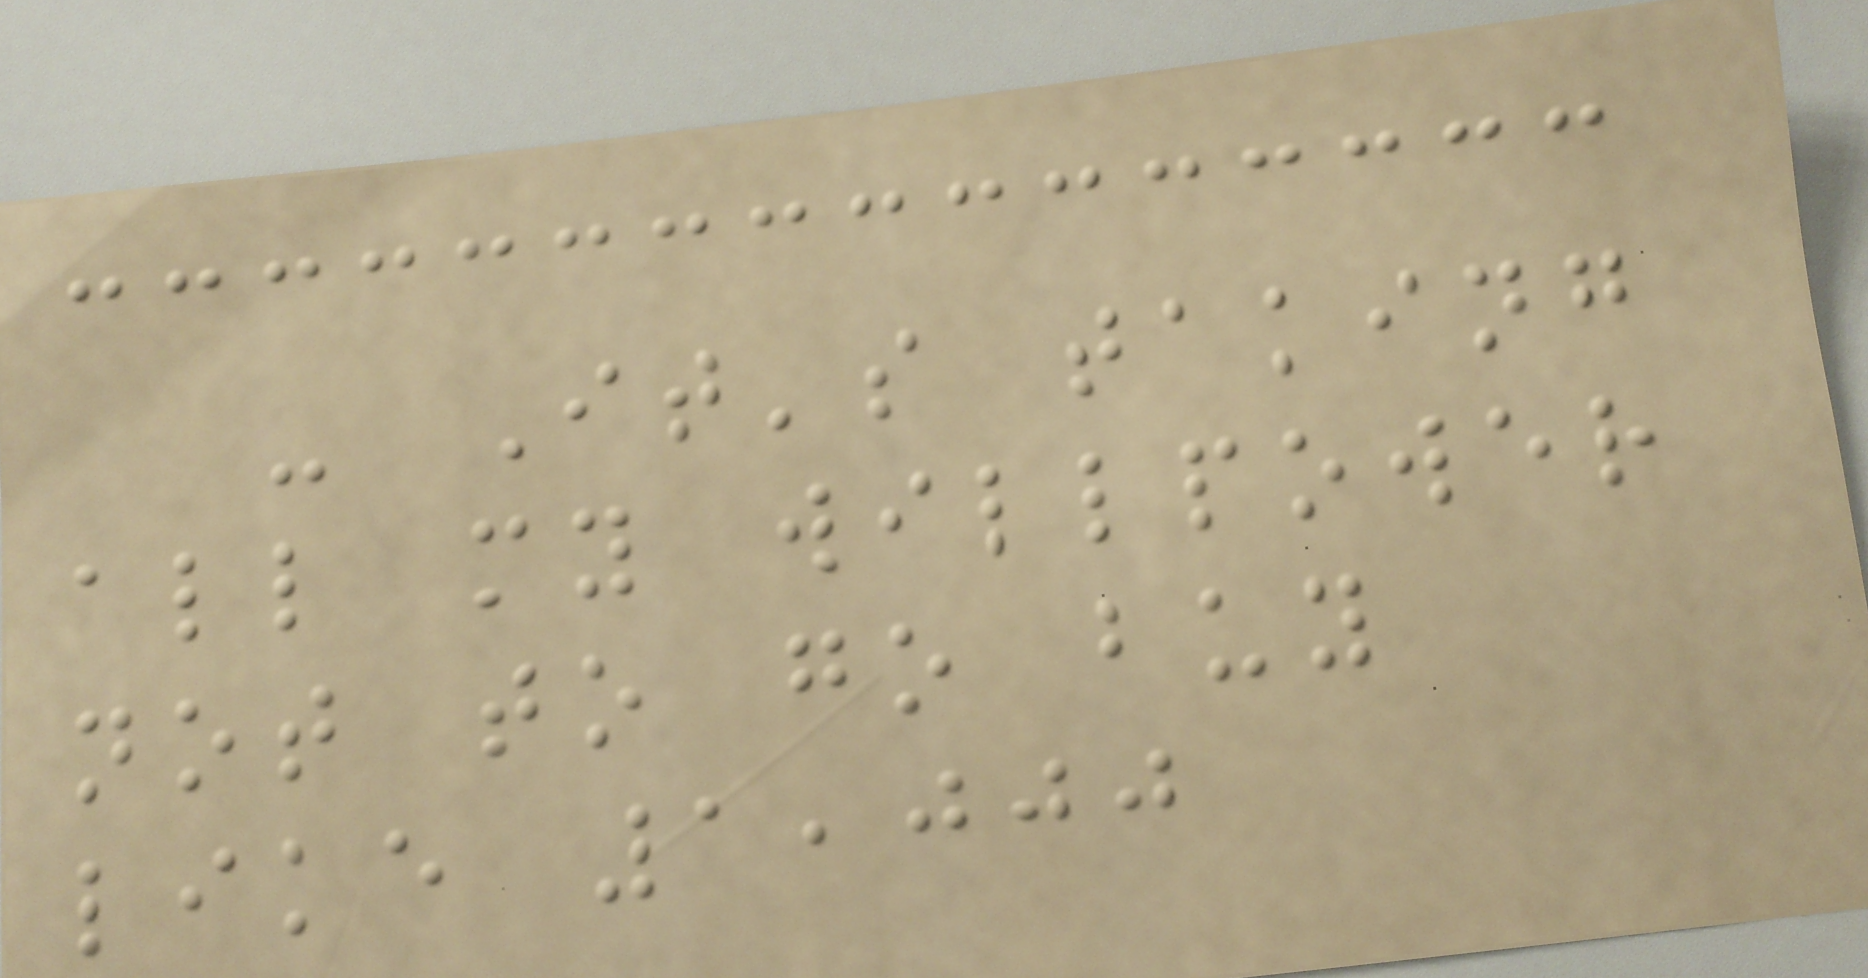- It's taking
all my willpower
not to go buy
like 1,000
